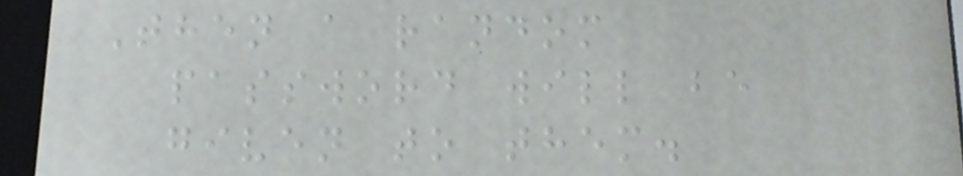Then a random
password will be
given to them.
